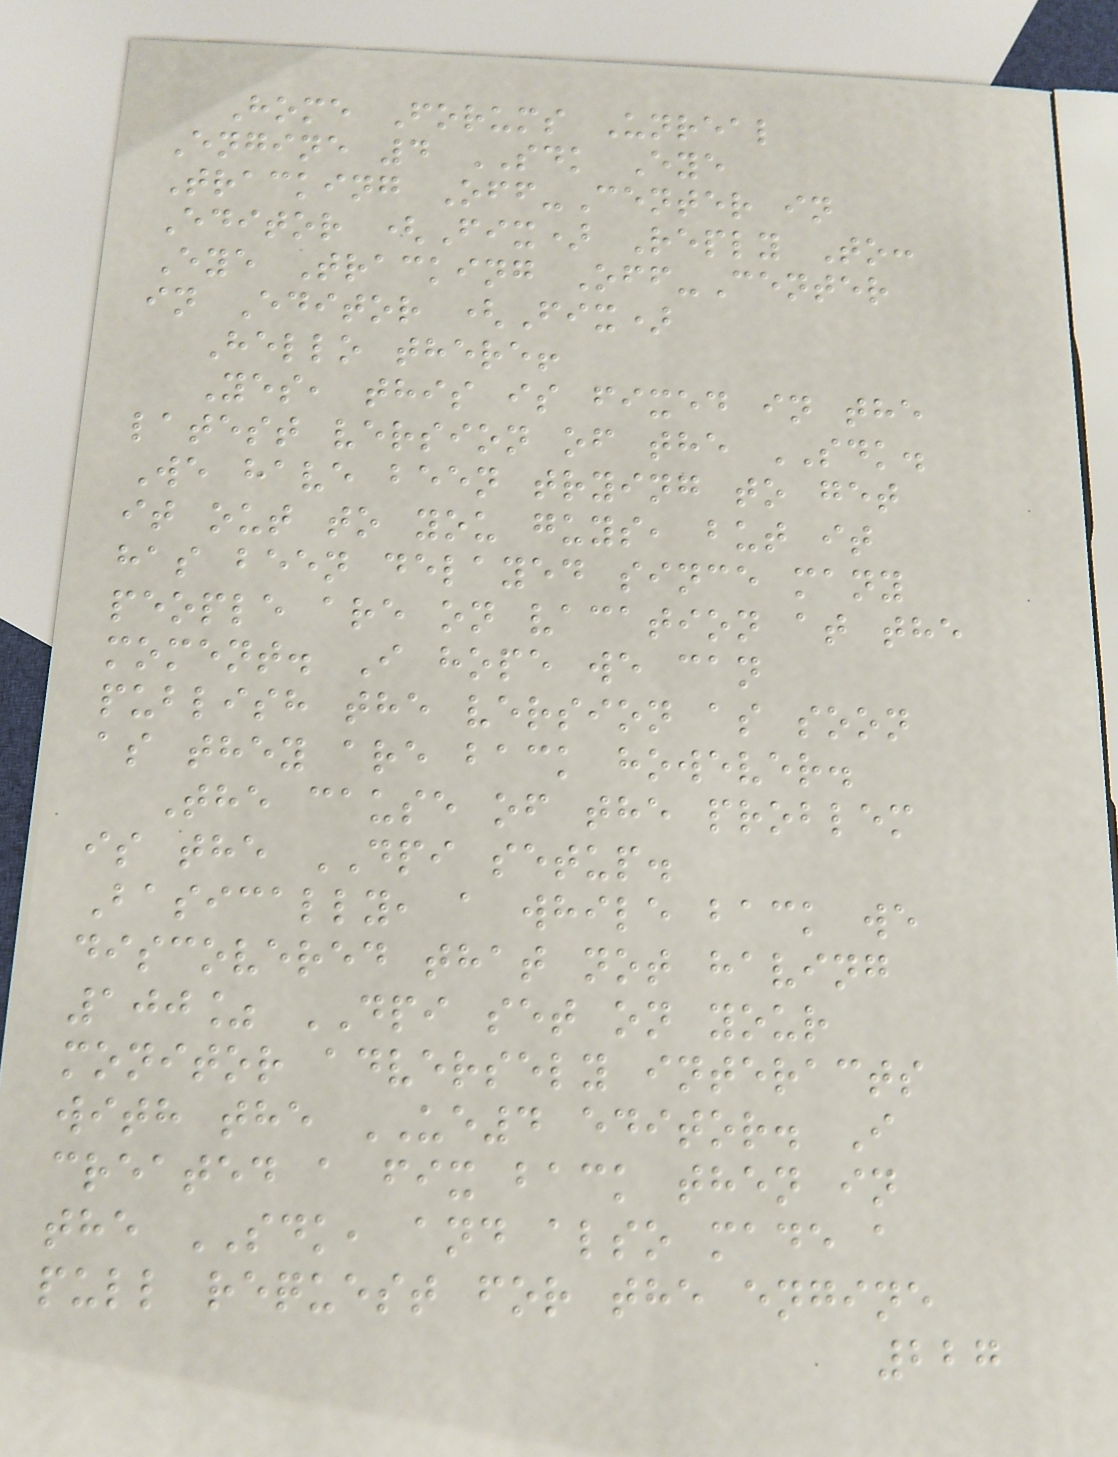Home Forums Unreal
Engine 4 SDK Eye
Tracking Off-Center in
Editor (Fix) Reply To:
Eye Tracking Off-Center
in Editor (Fix)
Hello there!
Yes, this is fixed in the
latest version of the SDK.
We have been trying to get
it out to you guys, but it
has been delayed since many
people are on vacation at the
moment. I hope we can
publish the version as soon
as they are back however.
The cause of the problem
is the DPI setup.
Basically, a while back we
discovered that not having
100% DPI set on your
monitor adversely interacts
with the UE4 editor. I
created a fix back then in
the SDK, and also made a
pull request for the engine
227
